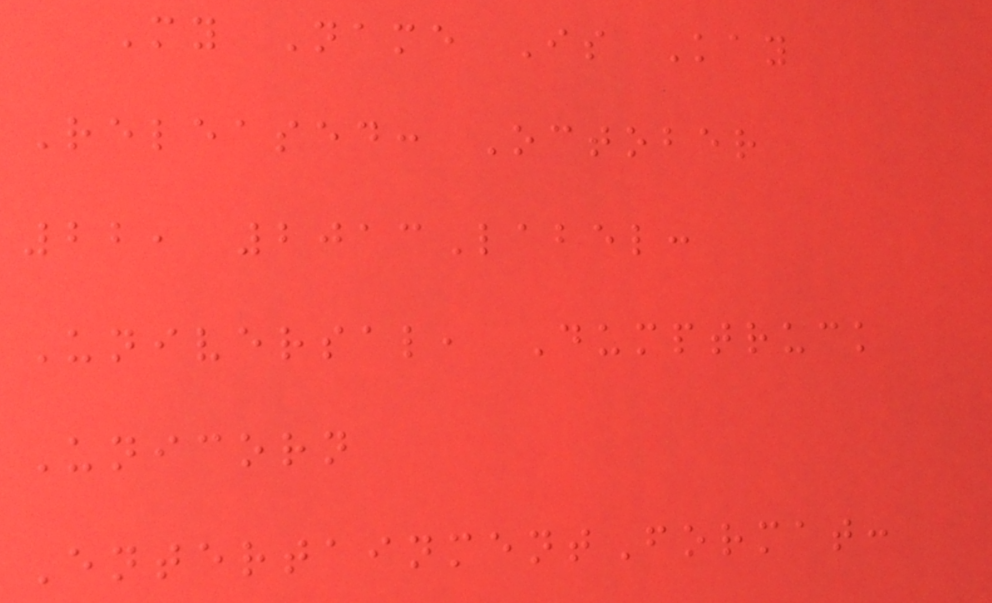My Name Is Kay
Released: October
22, 2013Label:
Universal, Dumptruck
Unicorn
EntertainmentFormat:
